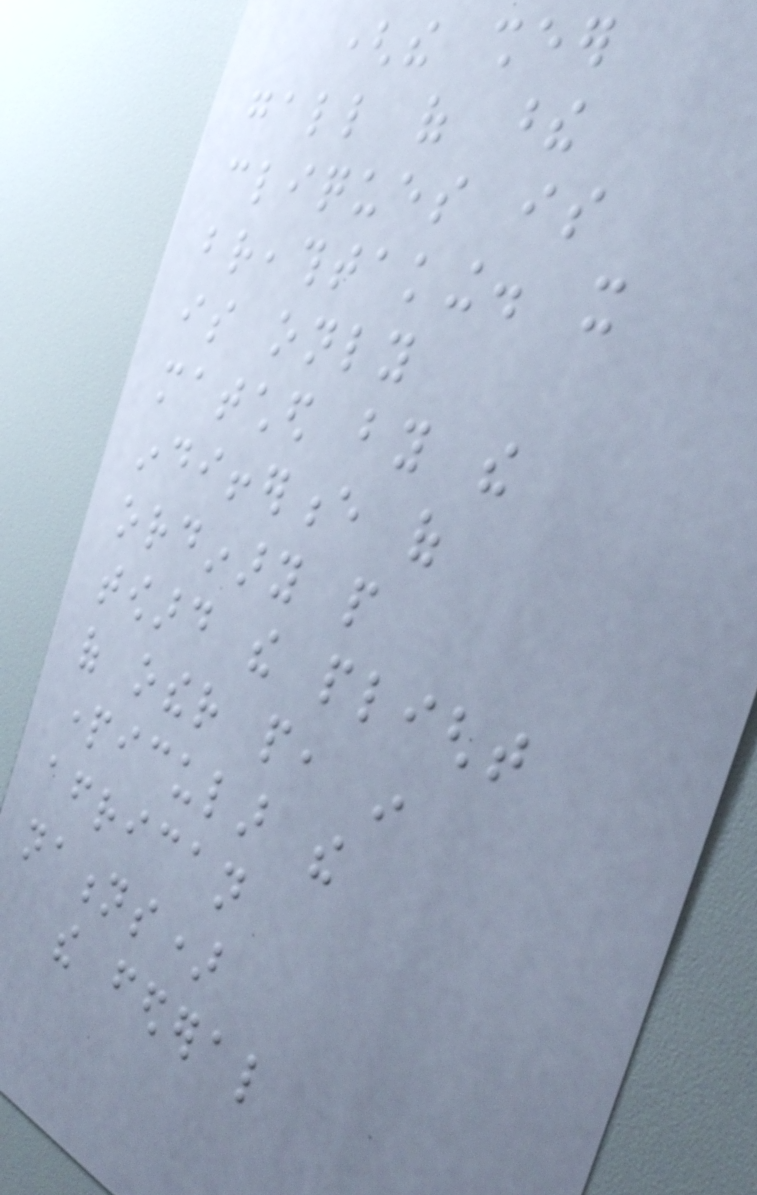(the sheer
gall of these
cliques is
breathtaking. it
is only
matched by the
indifference of
ordinary people
toward the plight
of other people, in
particular the
african
nations)
the federal
